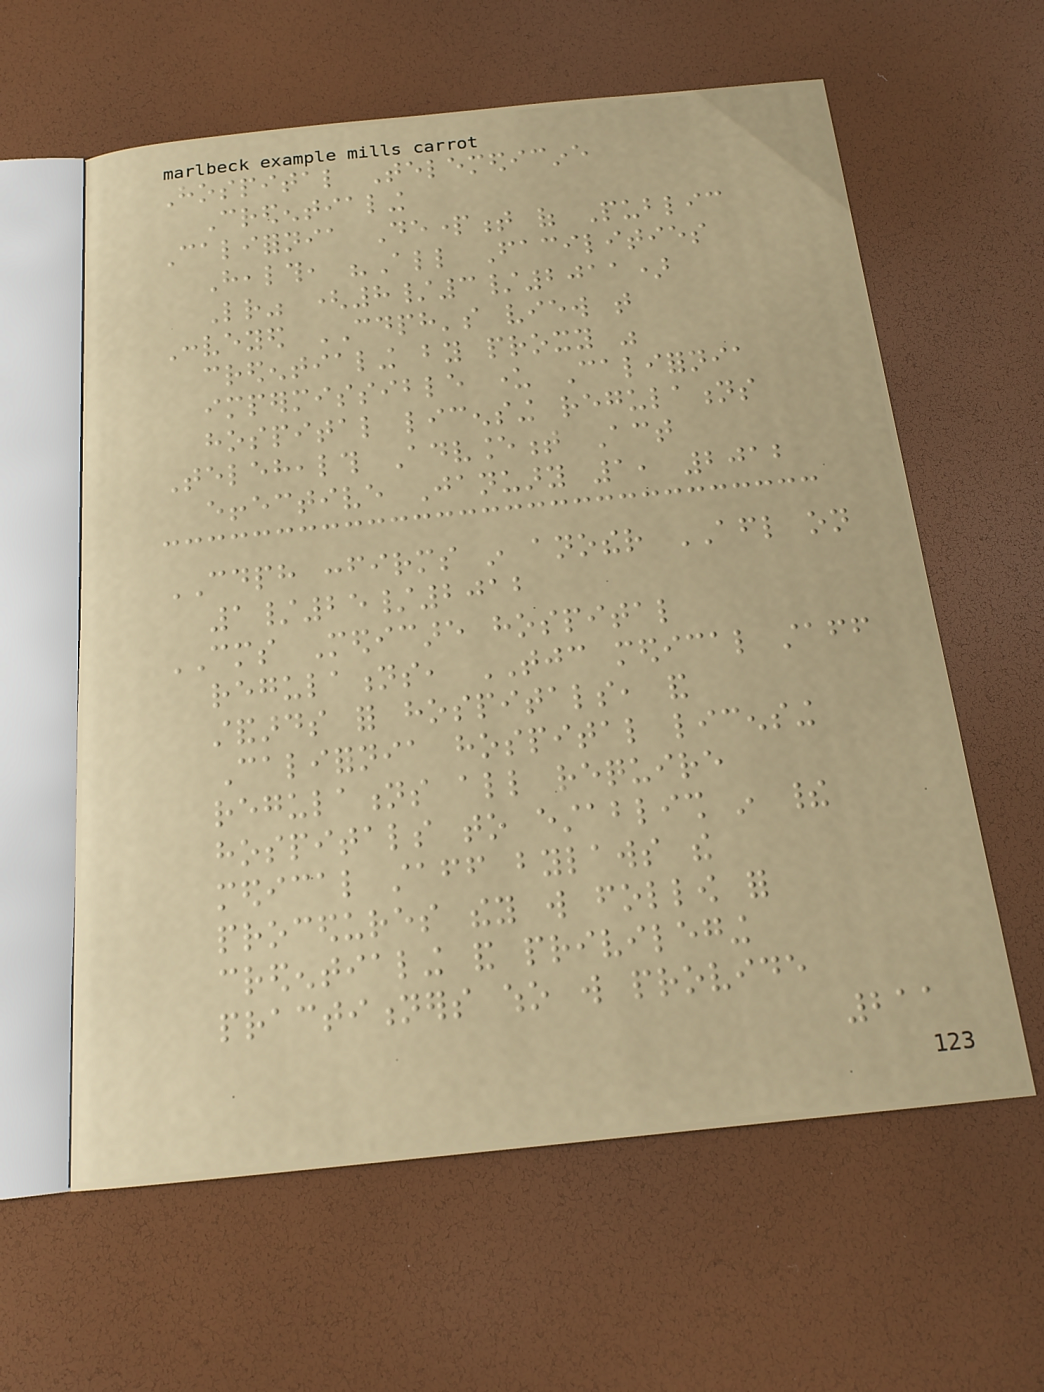Hospital Telemedicine
Credentialing
California Department of Public
Health, "All Facilities
Letter" (8/3/2011)
Conveyed CDPH's view that
credentialing by proxy was
impermissible under California
hospital licensing regulations
Telehealth Advancement Act
effective January 1, 2012
CDPH confirms in another AFL on
1/25/2012
CMS Medicare hospital
regulations, TJC medical staff
standards for hospitals, and
California hospital licensing
regulations all require
hospitals to establish in their
medical staff bylaws the
procedures they will follow for
credentialing and privileging
practitioners who will provide
211
